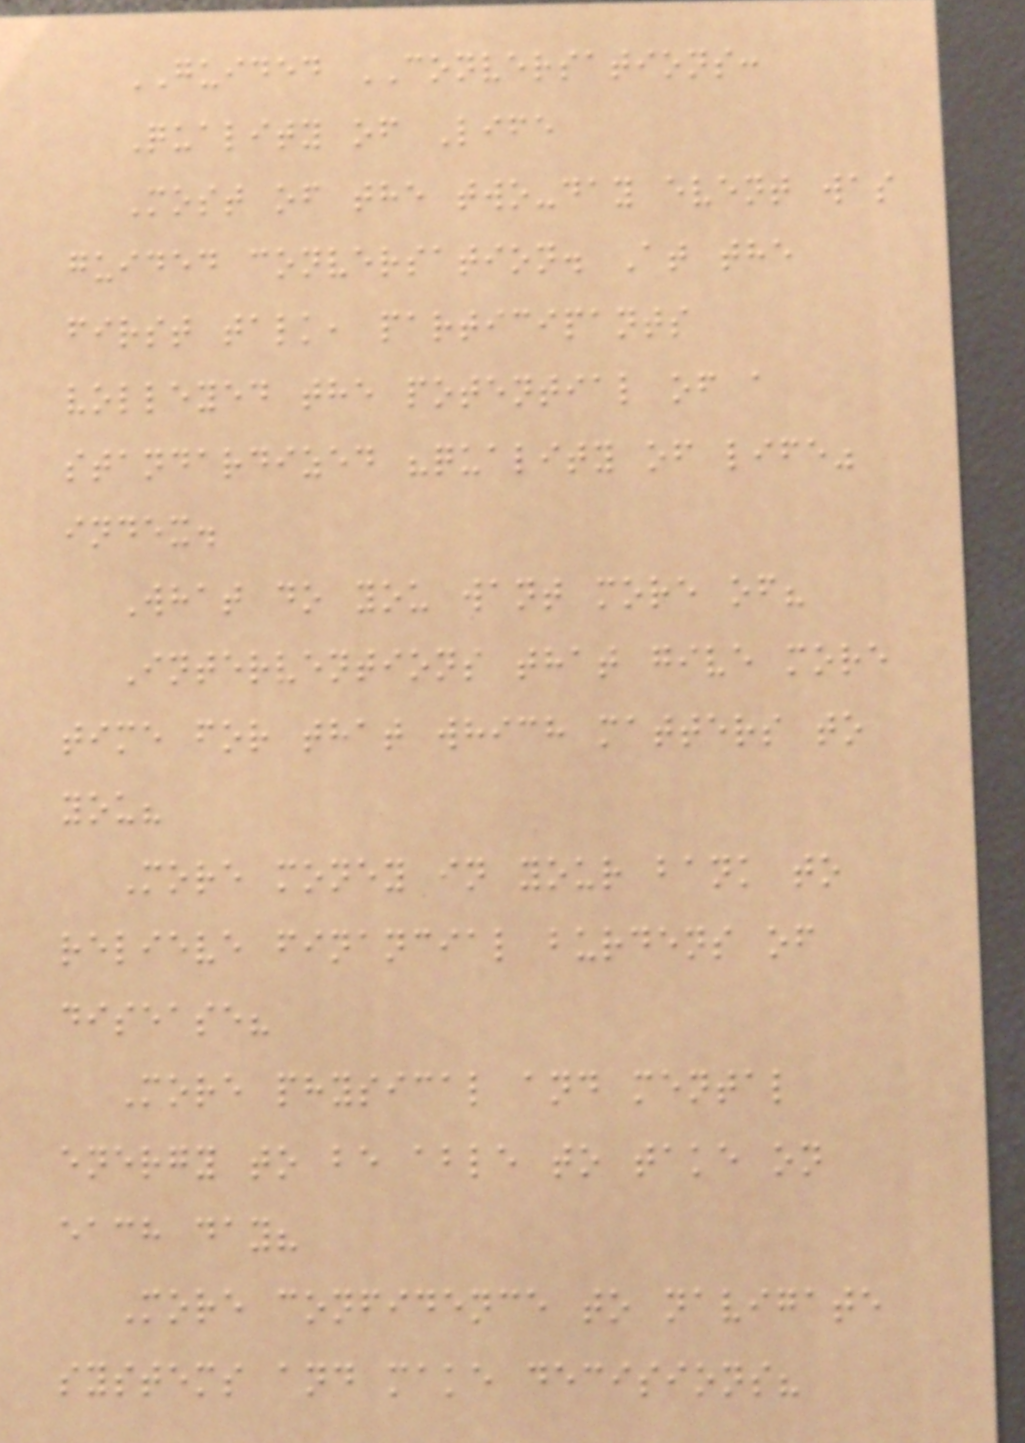GUIDED CONVERSATIONS:
Quality of Life
Most of the two-day event was
guided conversation. At the
first talk, participants
volleyed the potential of a
standardized "quality of life"
index.
What do you want more of?
Interventions that give more
time for that which matters to
you?
More money in your bank to
relieve financial burdens of
disease?
More physical and mental
energy to be able to take on
each day?
More confidence to navigate
systems and make decisions?
